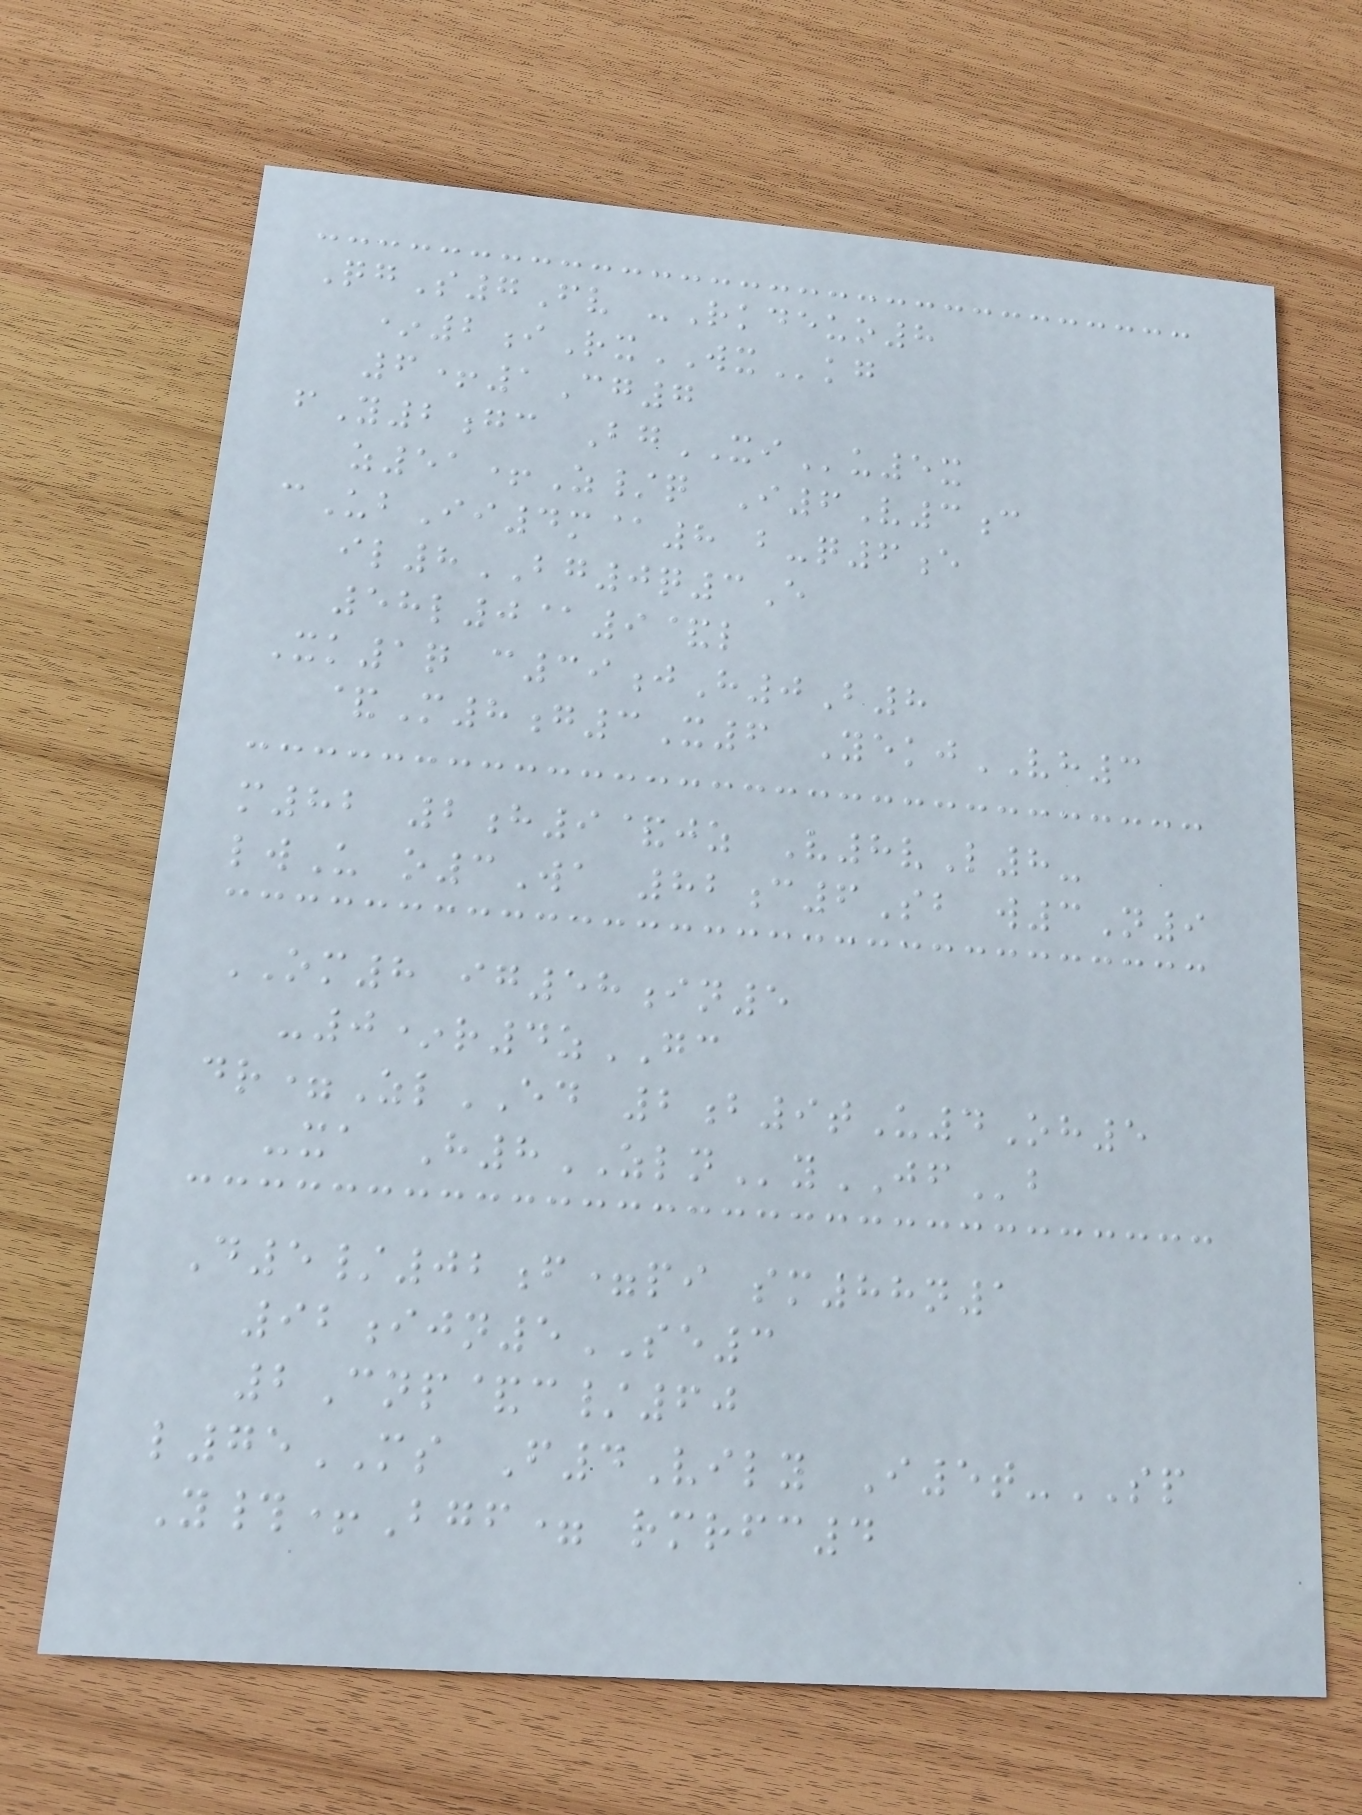QgS7Fv -Rkdeuo8
*2iRxWXkg
6+1Cg7
fY2gc BgXIu5x
z51+Z/q I6V3c
cUbIi4m@8 b-q6e
il8BG0q3E
58l0@9&l
Xk1q c39jH0B8
&M8g3X6 YekjVH3
m82 2h9&jz V8vL8-
lwU o3Wa 82c6Sb w3N9
OM8 ig58in5
-0*r4zGC
dr=ZlED 2b9tU4Oh5
-xa H8ZLNyJFb
D5/02f=pi sm88n1
92ijn5SE3
2Cnp&c/60
l75MS F4Vily I5t-SP
Y#+Bgf= rmrfc4
